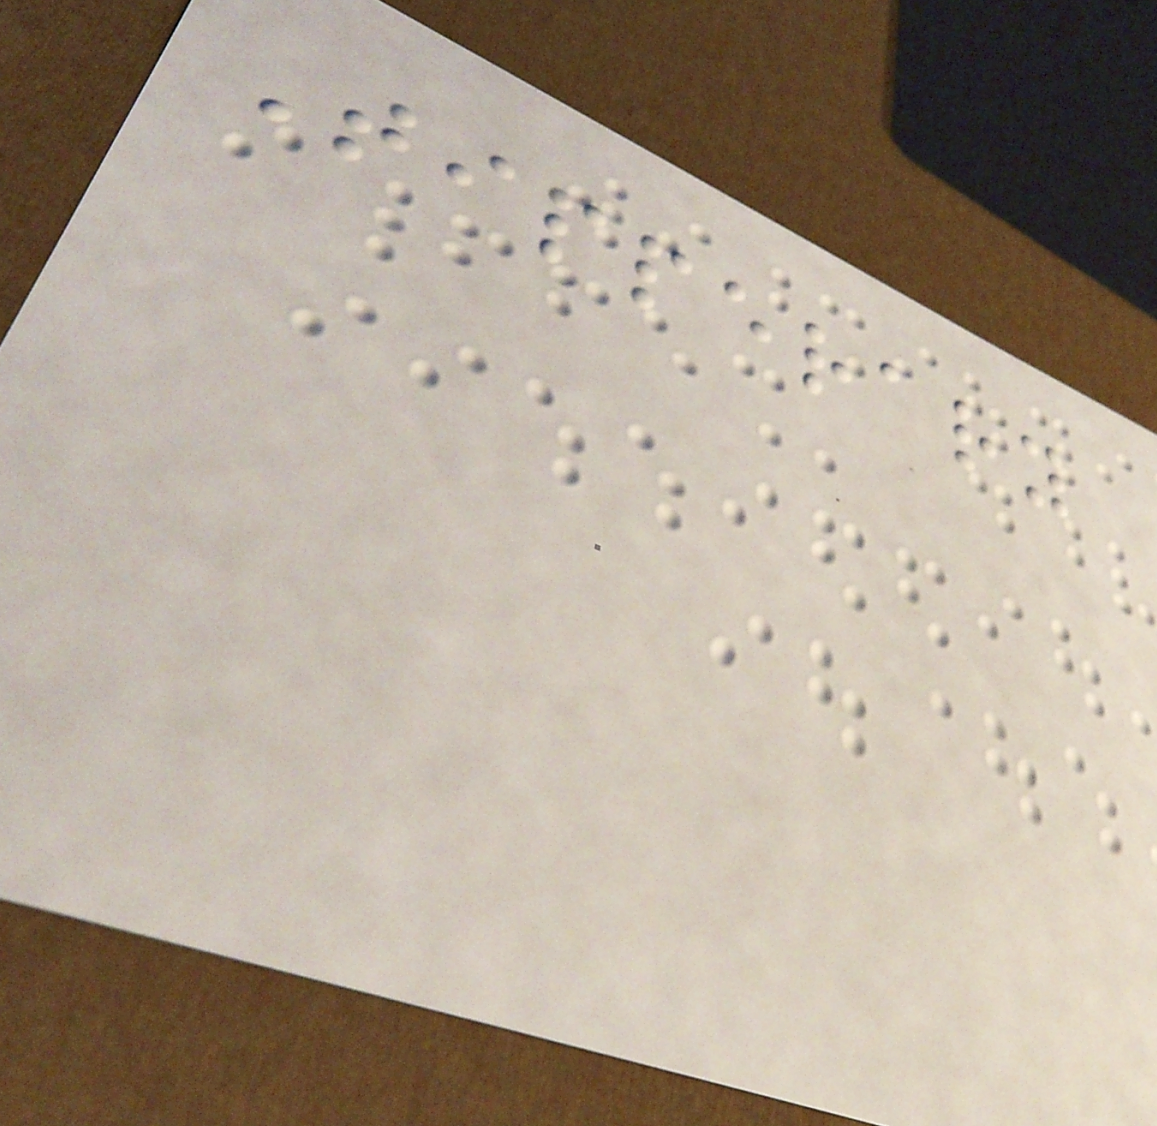Tipperary
